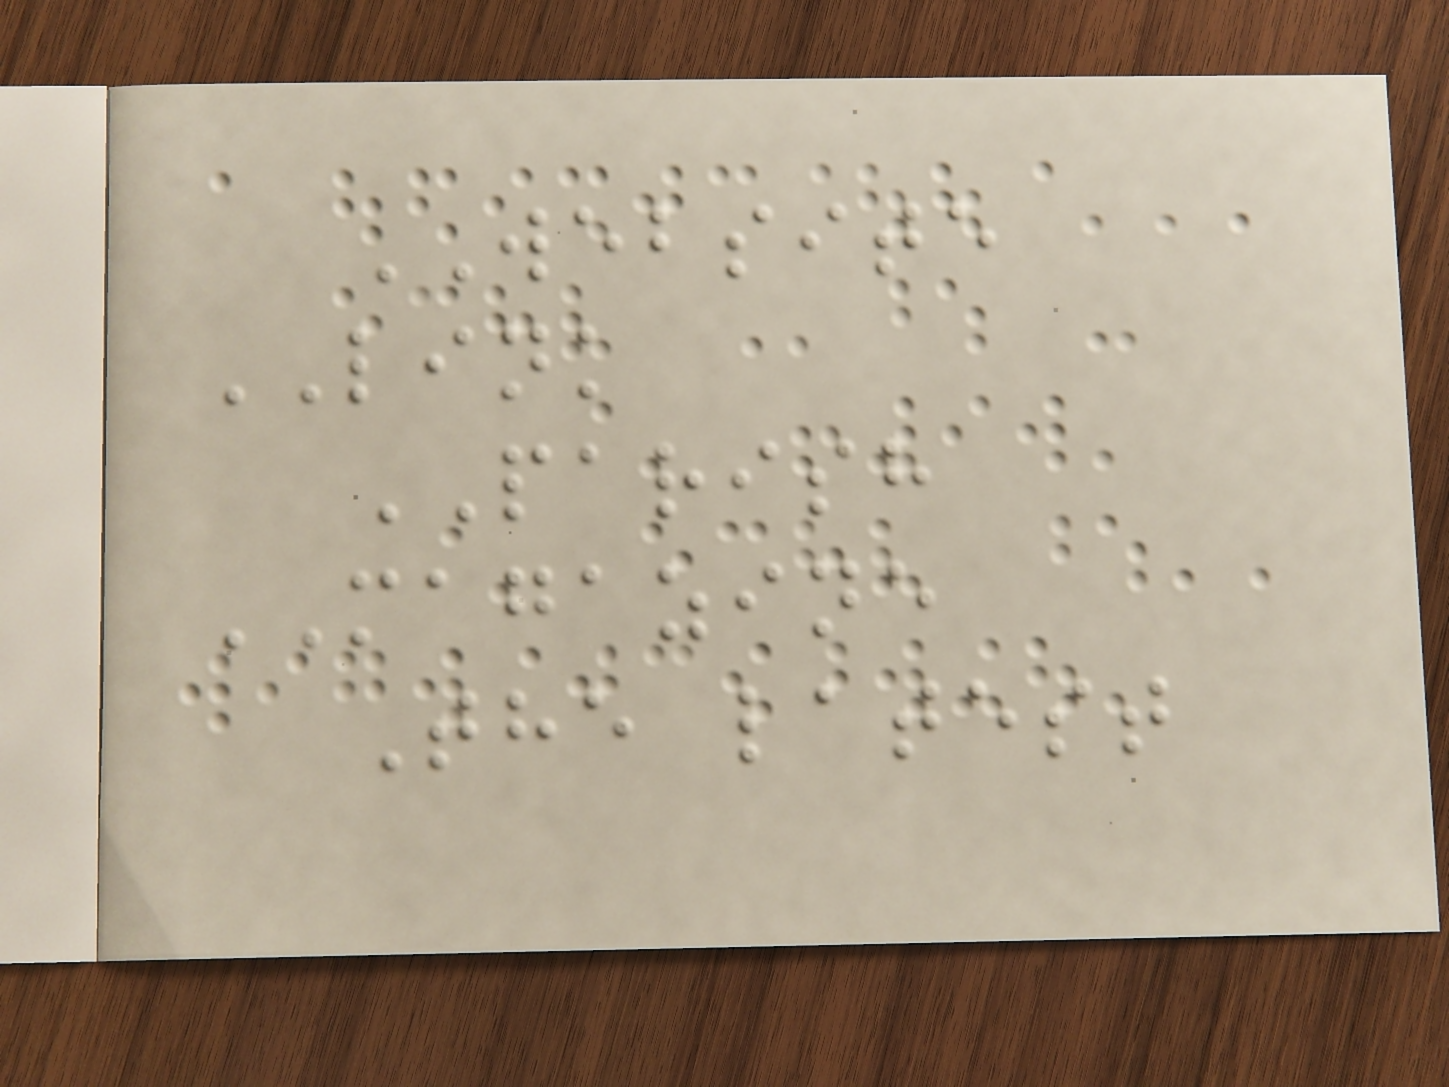WEBSITE
LINK
PARISH
MAGAZINE
The latest
